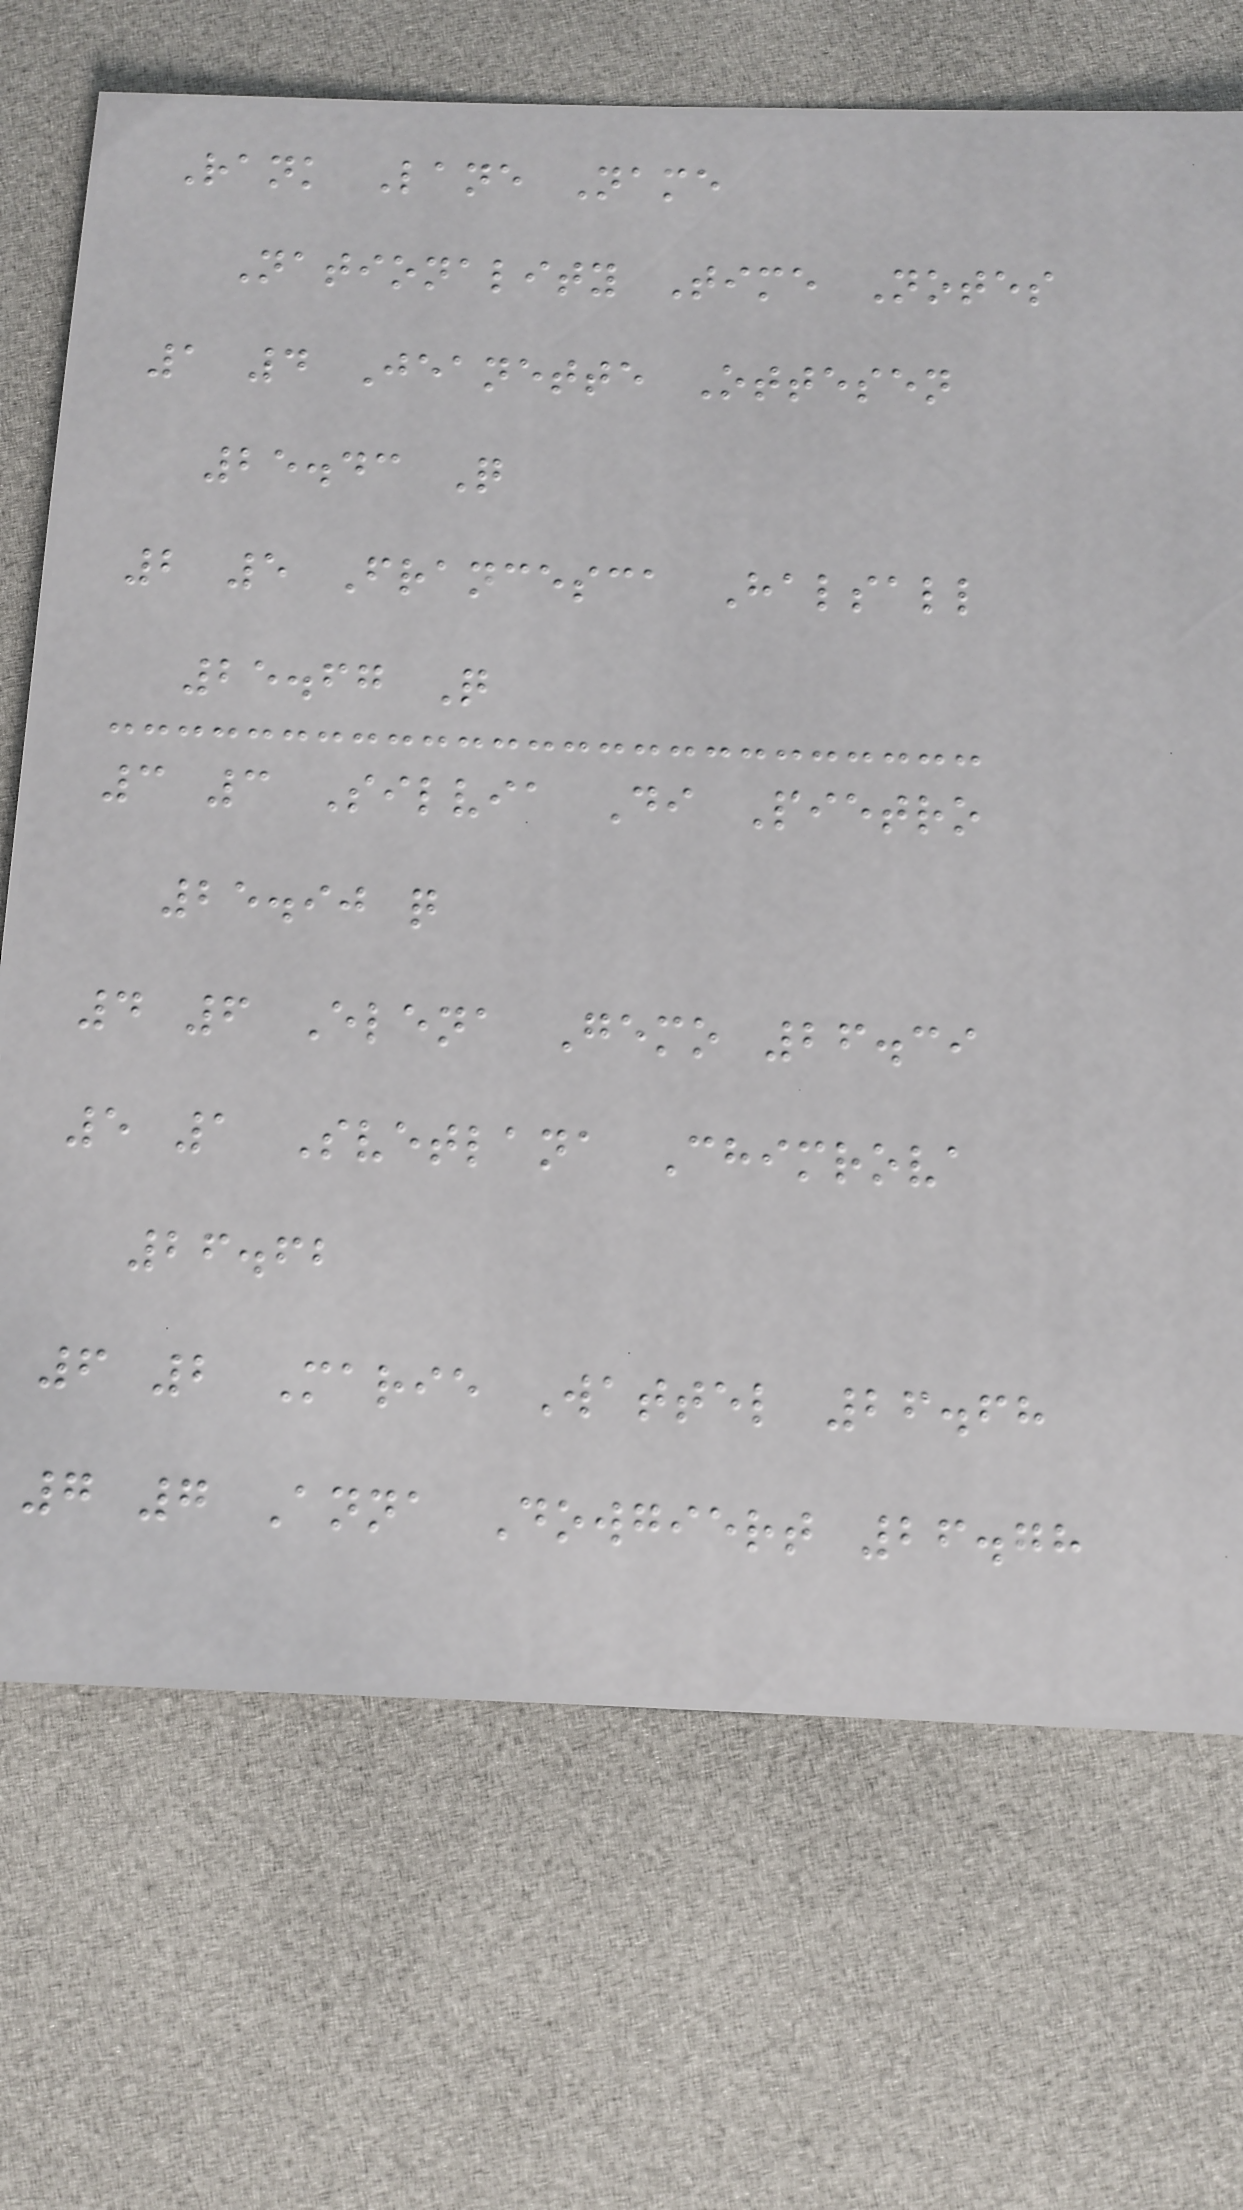Rank Lane Name
Nationality Time Notes
1 4 Jeanette Ottesen
25.43 Q
2 5 Francesca Halsall
25.67 Q
3 3 Silvia Di Pietro
25.90 q
4 6 Elena Gemo 26.39
5 1 Svetlana Chimrova
26.62
6 2 Marie Wattel 26.68
7 7 Anna Dowgiert 26.78
